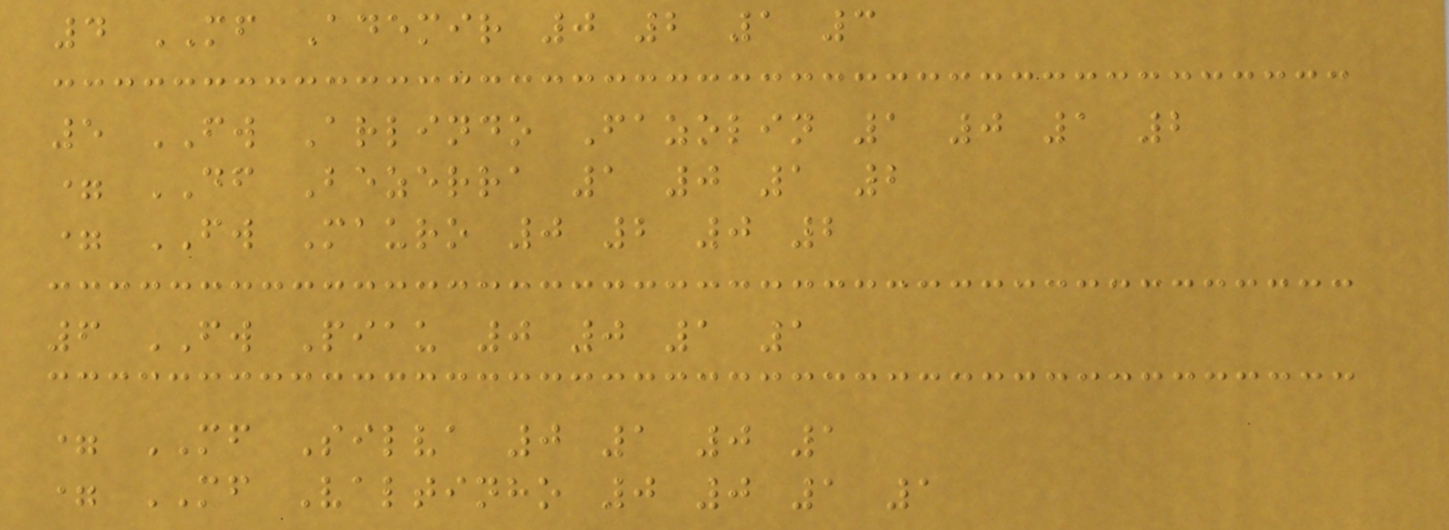4 MF Ademir 0 2 1 3
5 FW Arlindo Fazolin 1 0 1 2
= DF Bezerra 1 0 1 2
= FW Mauro 0 2 0 2
6 FW Piau 0 0 1 1
= MF Silva 0 1 0 1
= MF Valtinho 0 0 1 1
